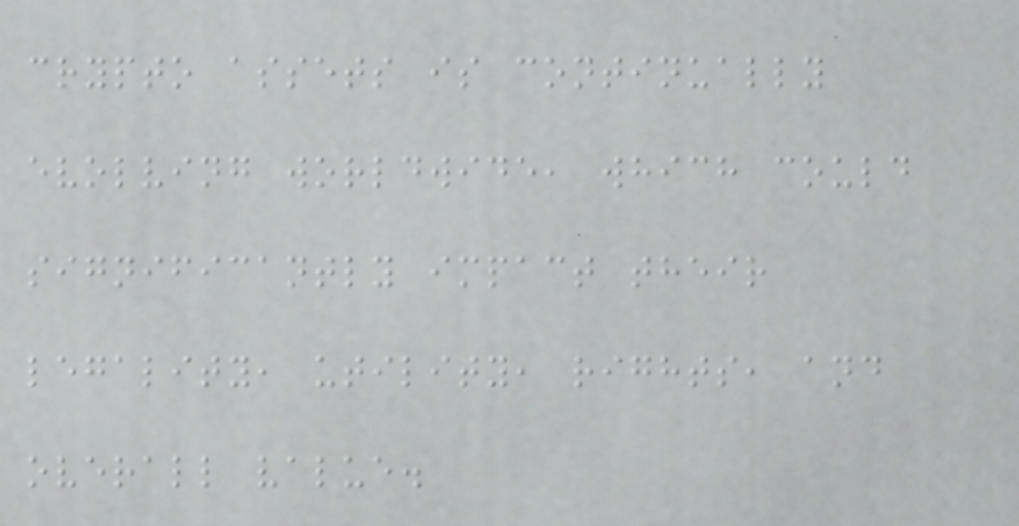crypto assets is continually
evolving worldwide, which could
significantly impact their
legality, utility, rights, and
overall value.
